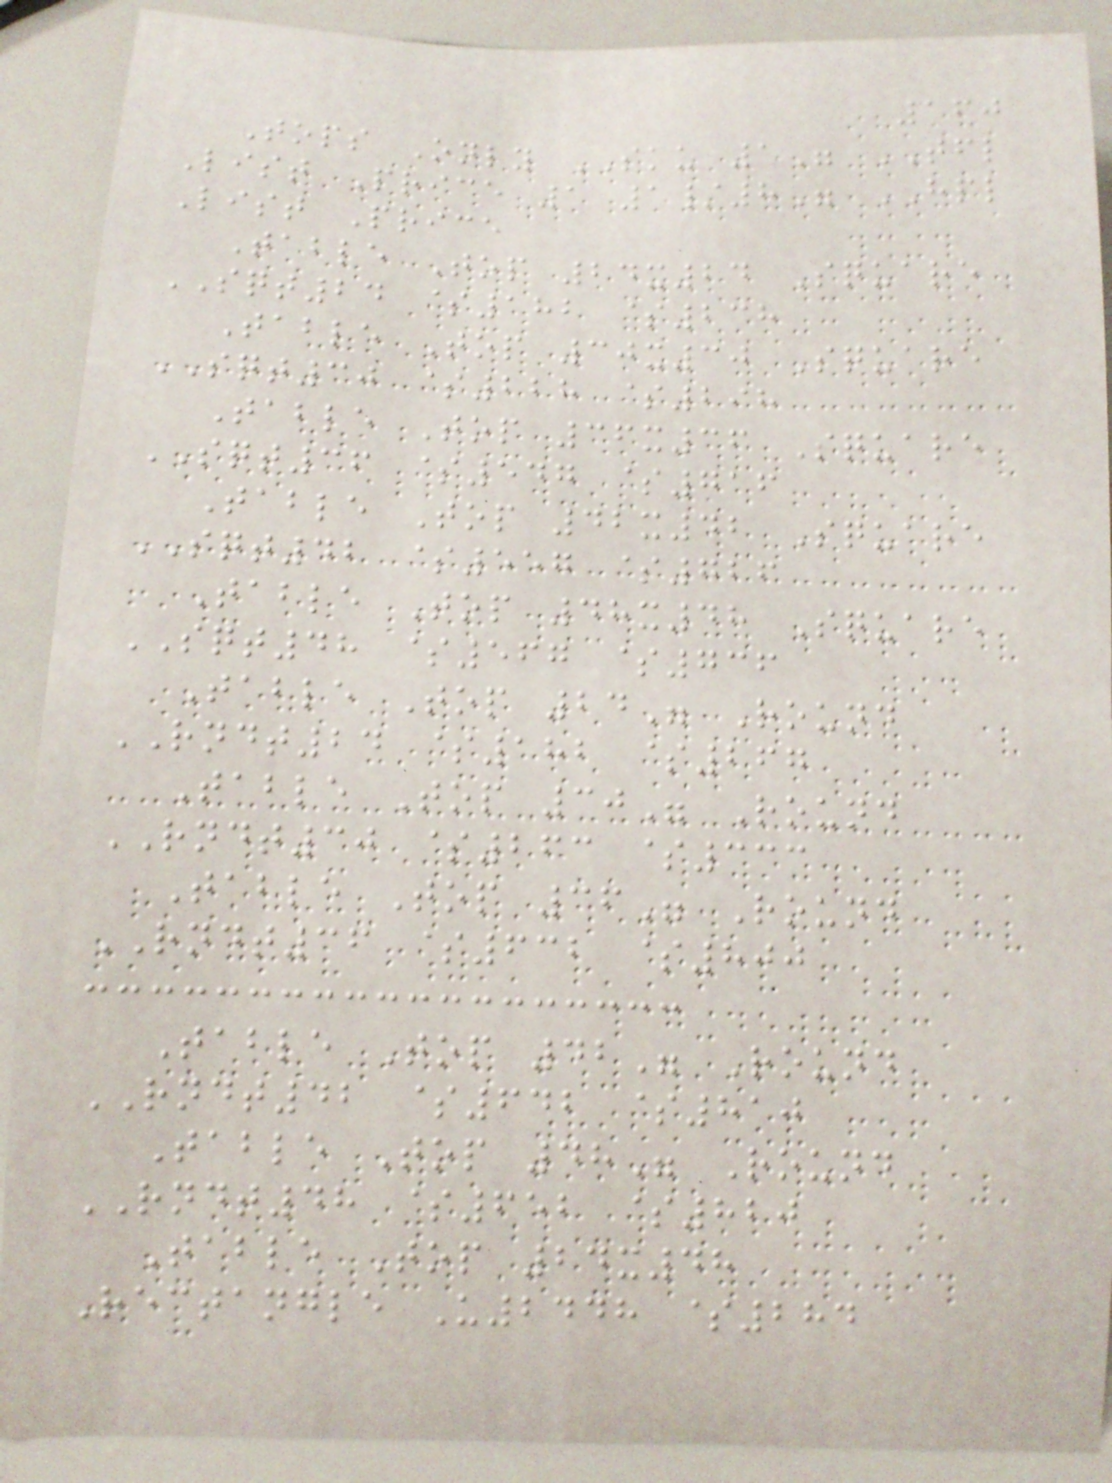160
Tops Only SKU 1" TFL
List Price 1 1/8" HPL
List Price
Table Top 24x24 Square
SQT24 $182 $238
Table Top 30x30 Square
SQT30 $228 $298
Table Top 36x36 Square
SQT36 $547 $716
Table Top 42x42 Square
SQT42 $557 $726
Table Top 48x48 Square
SQT48 $567 $736
Table Top 24" Round
RNDT24 $182 $267
Table Top 30" Round
RNDT30 $263 $333
Table Top 36" Round
RNDT36 $632 $800
Table Top 42" Round
RNDT42 $642 $810
Table Top 48" Round
RNDT48 $652 $820
Table Top 24x48
Rectangle U2448 $284
